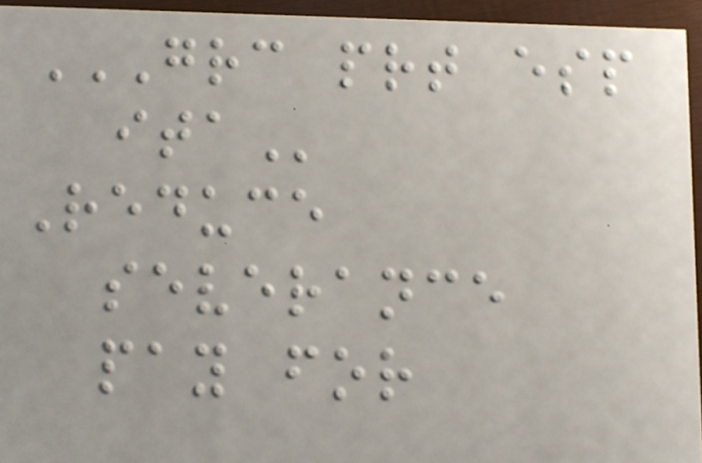GRC PRT ESP
ITA
Reduce
severance
pay for
